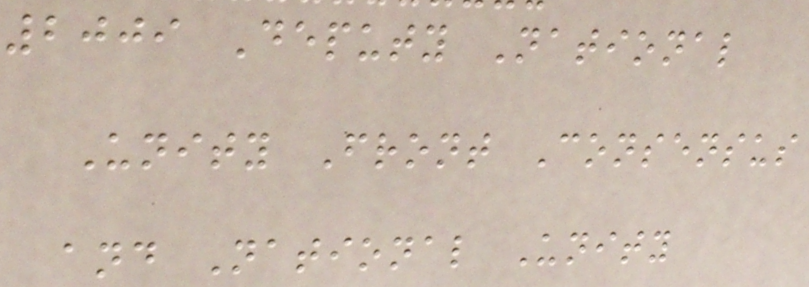2009 Deputy National
Unity Front Consensus
and National Unity
